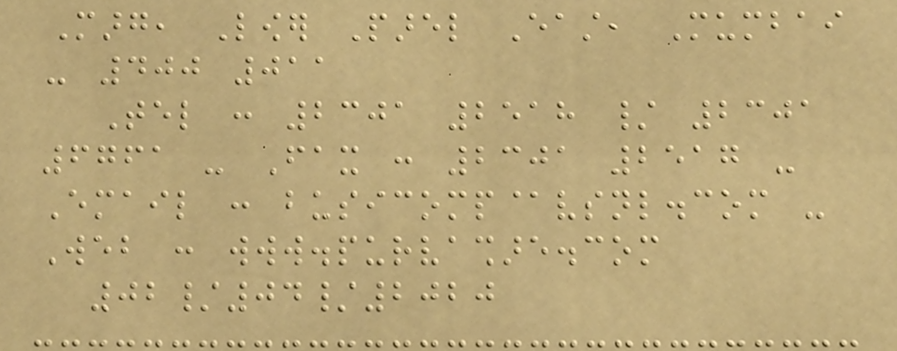Marg, Lower Parel East, Mumbai
- 400 011
Tel : 2301 2518 / 2301
6761 - Fax : 2301 2517 -
Email : busicomp@vsnl.com -
Web : www.purvashare.com
02/04/2020
